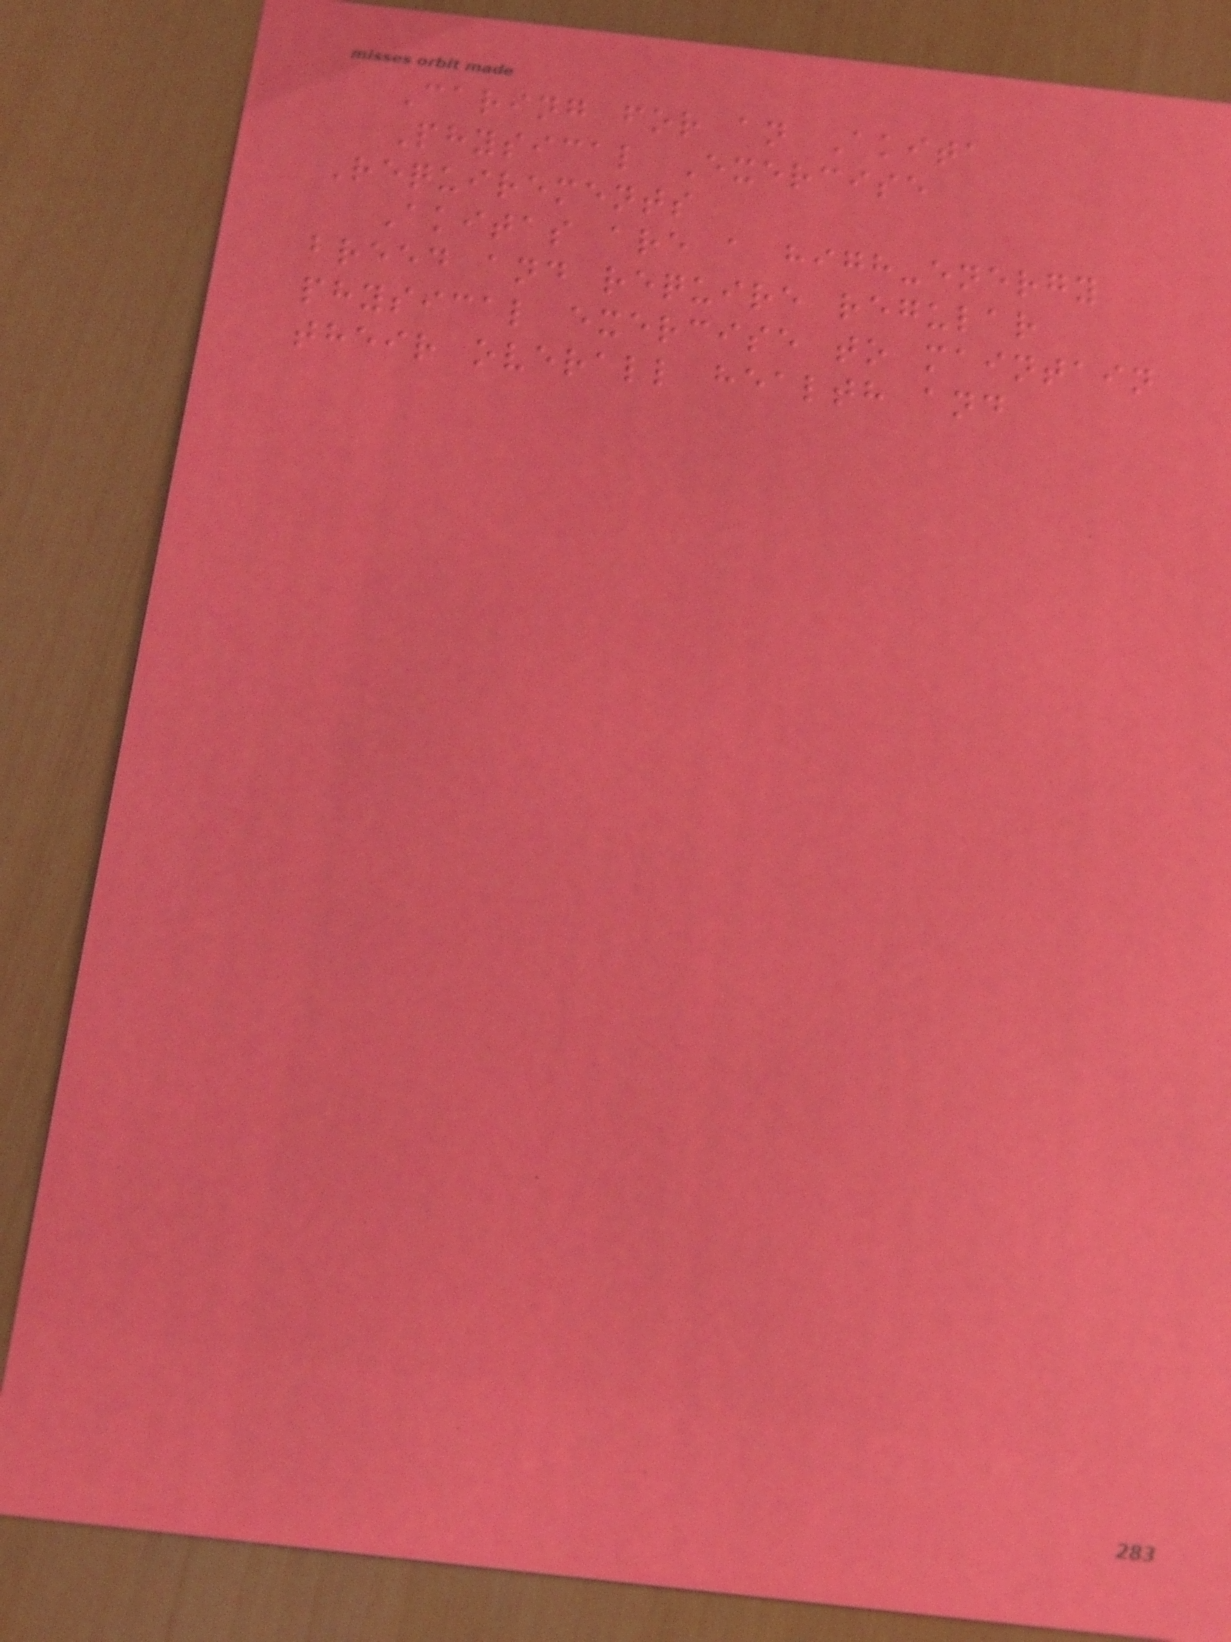Caring for an Akita
Physical Exercise
Requirements
Akitas are a high-energy
breed and require regular
physical exercise to maintain
their overall health and
